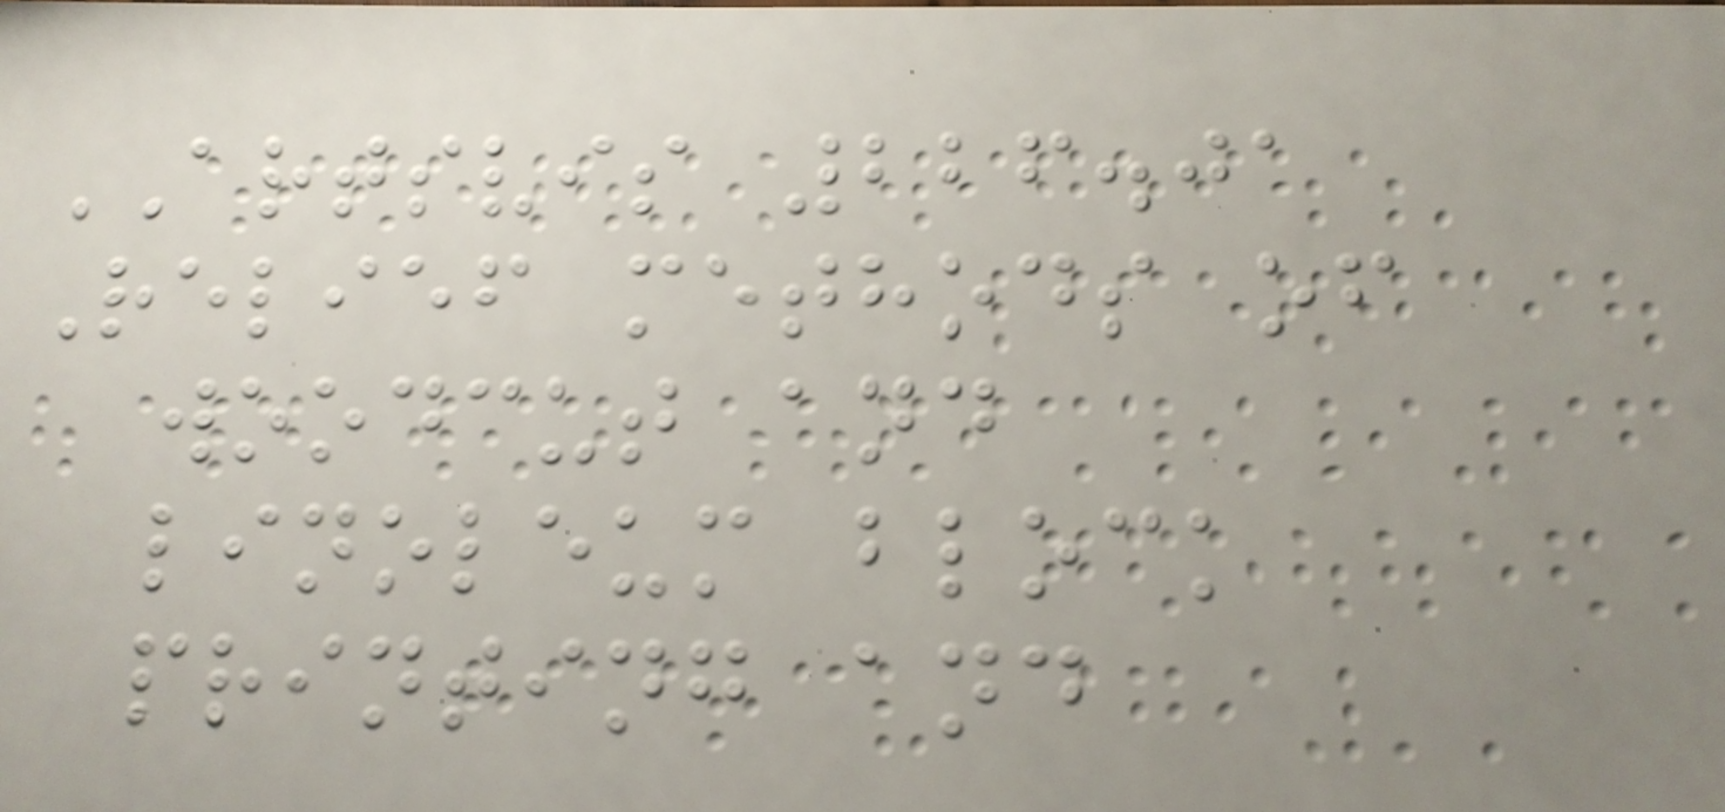ARTSVIS 226.01
Relief methods of
woodcut and
linoleum block
printing and
